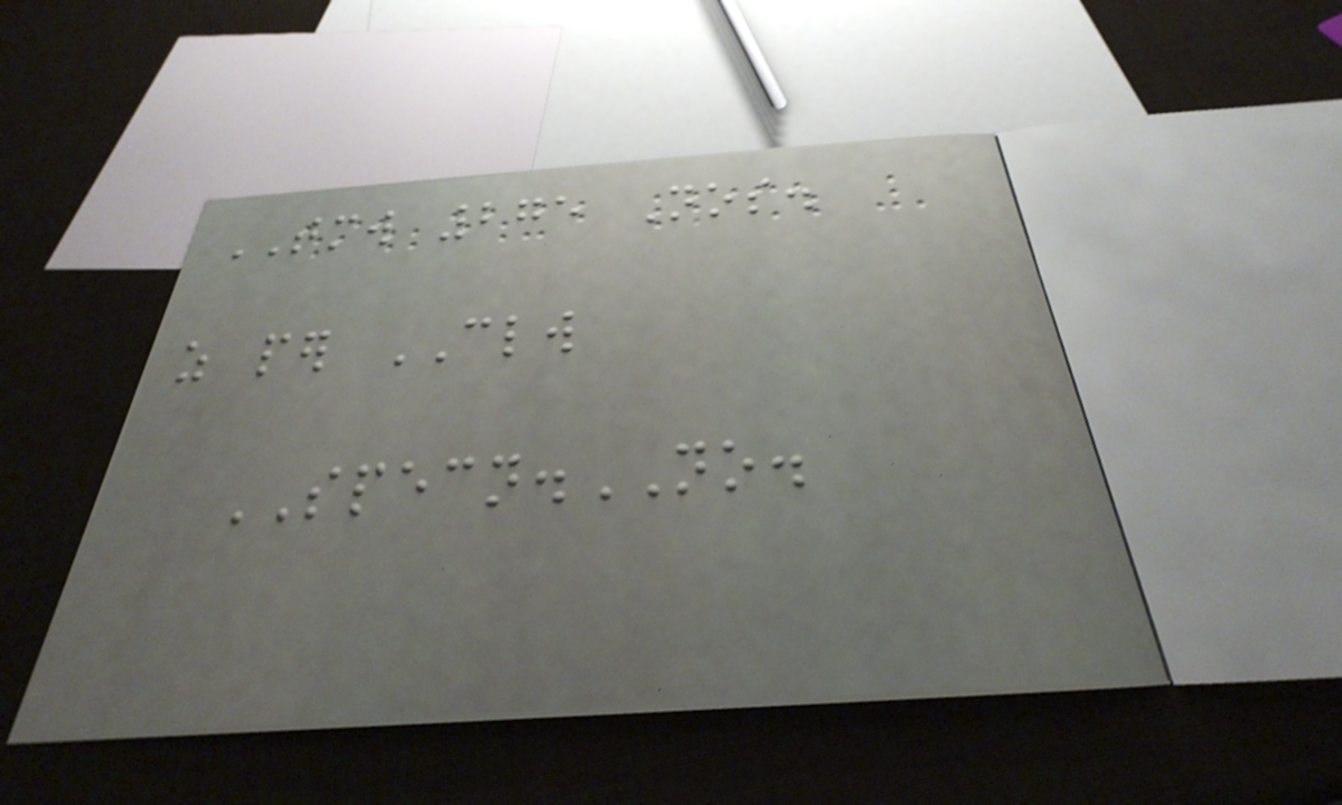TMW 275 Nos.
as per CLW
SPECN.NO.
